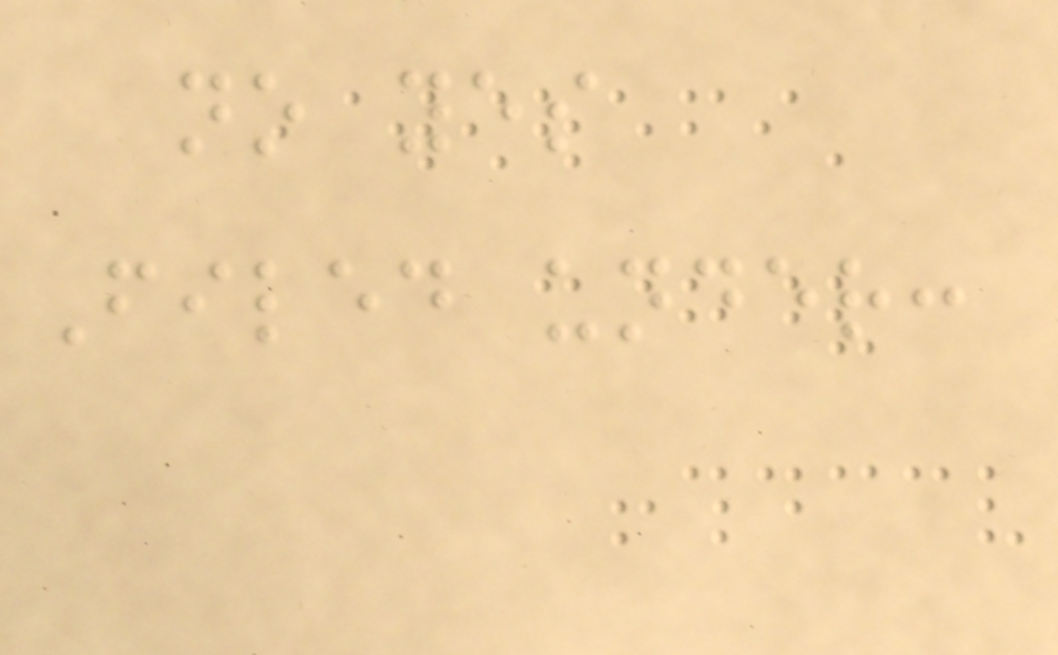no yes
Filed under:
